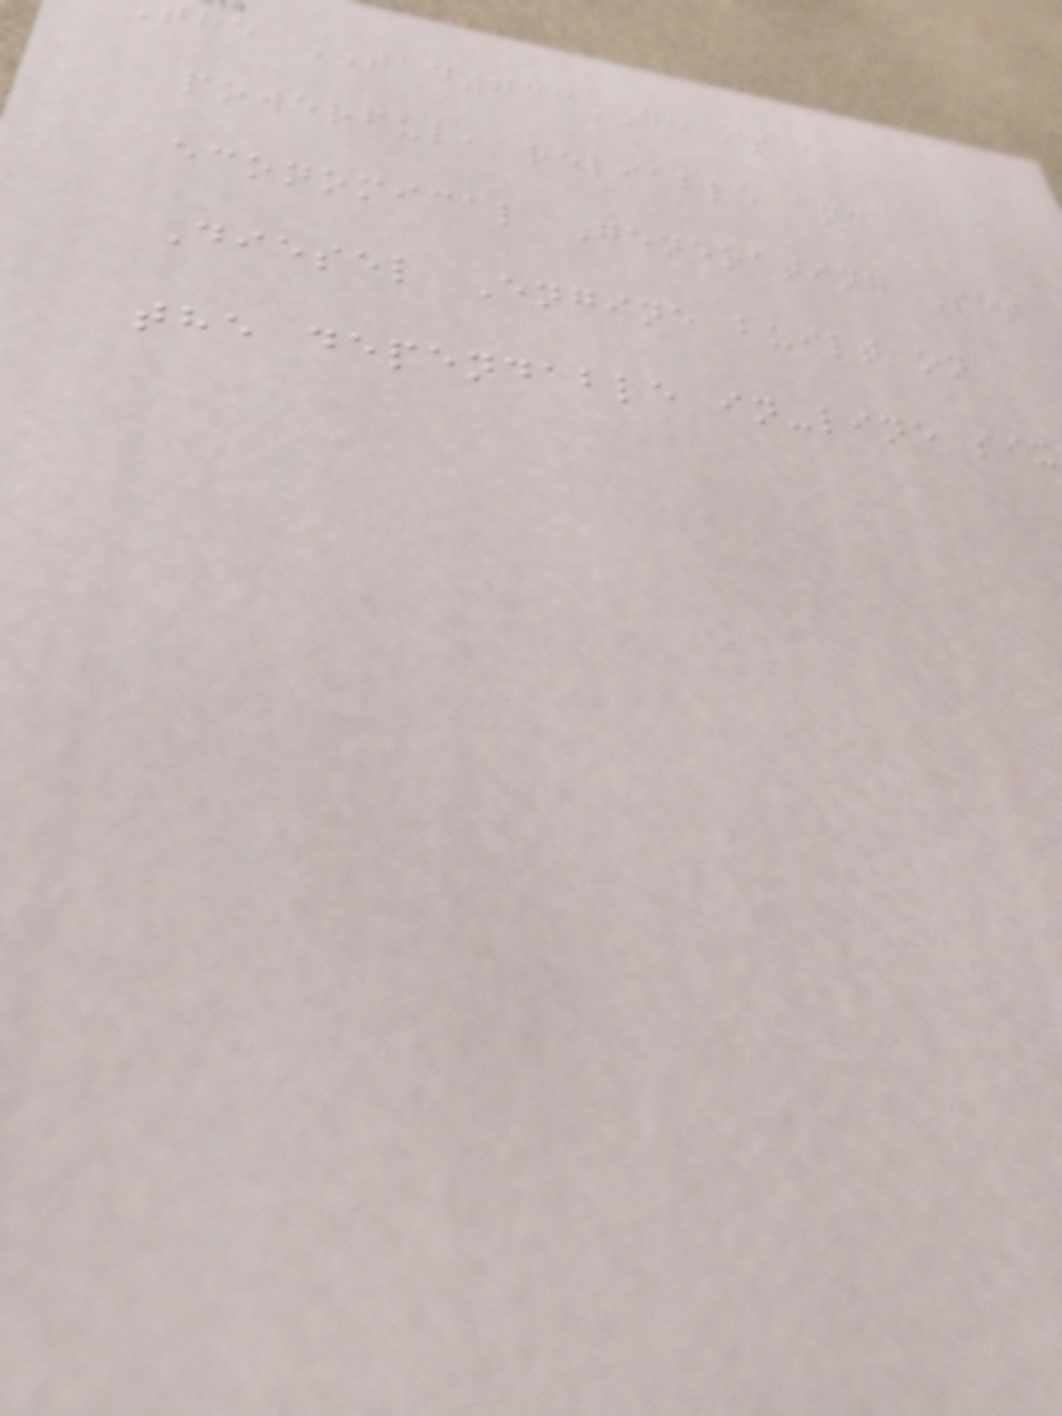the TAD733GE is a
powerful, reliable and
economical Generating Set
Diesel Engine built on
the dependable in-line six
